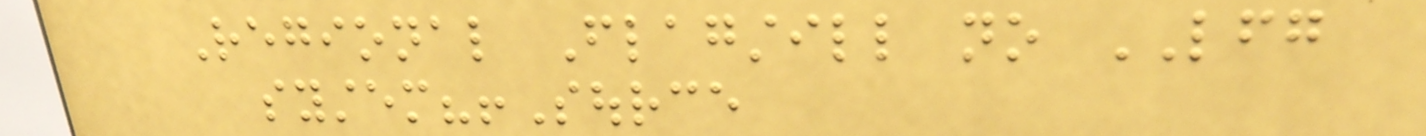Regional Flagstill no LFG
system?!Source
